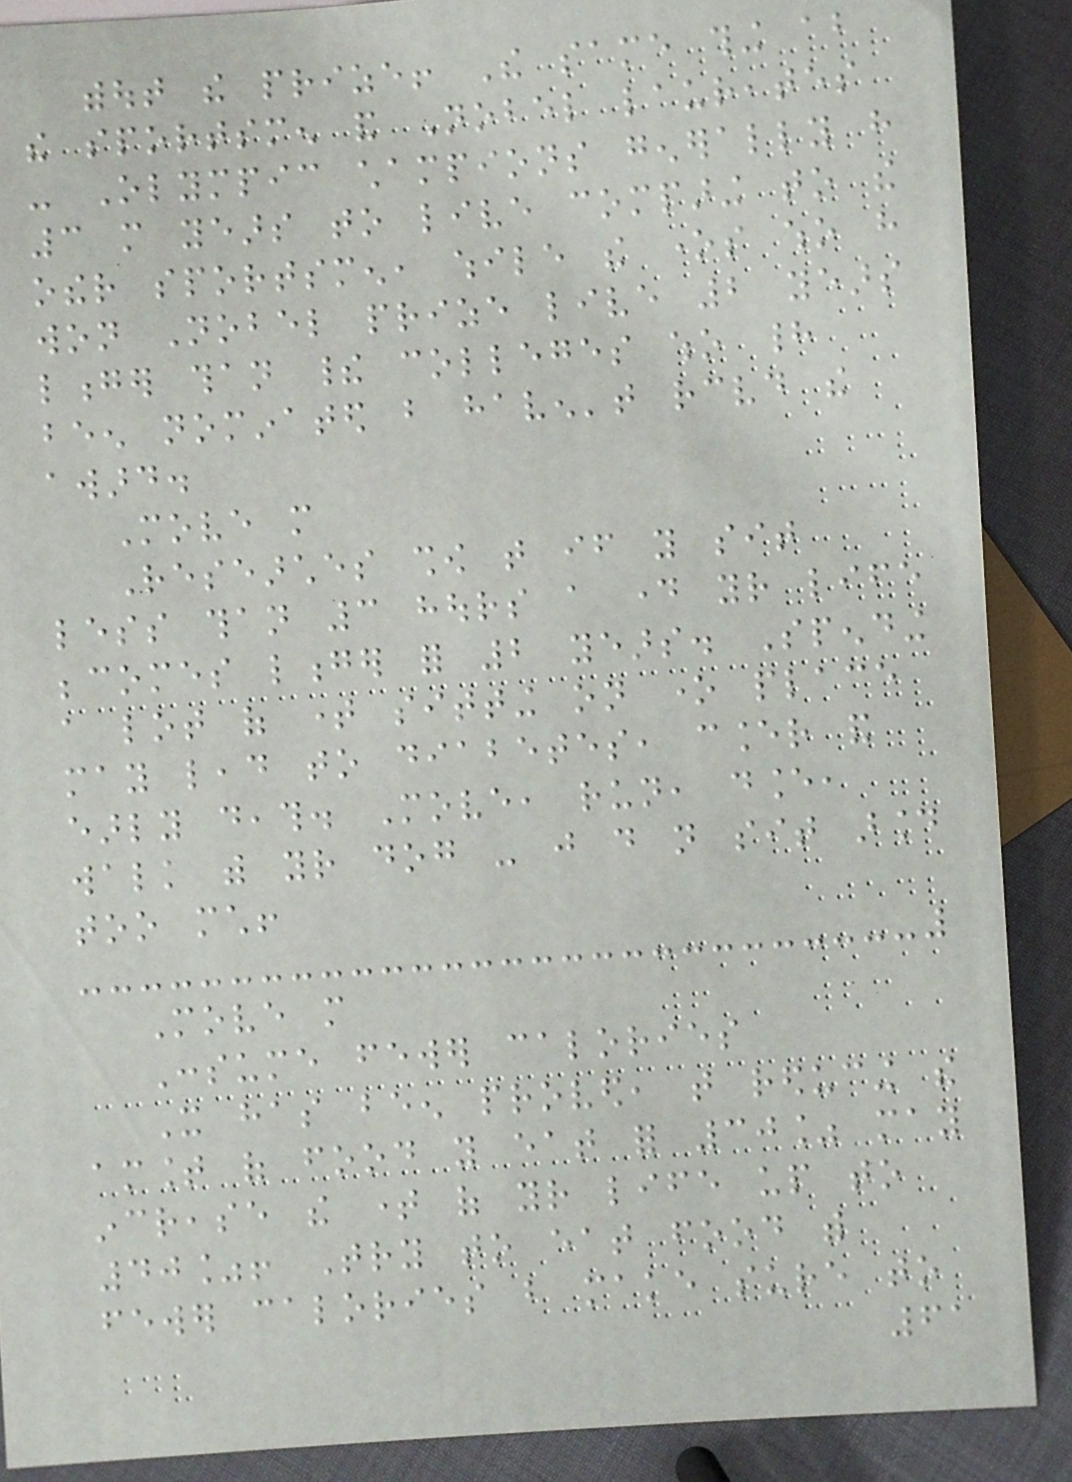without the prize! The same thing about
the sportsmen and Nobel laureates
- Olympic champions generally have
3 more years to live comparing to the
other sportsmen, while the ones who have
won Nobel prize live 2 years
longer than their colleges who had
been nominated but haven't received the
award.
Move more
Researches show that if you sit
less than 3 hours a day your life
becomes longer for 2 years. Spending
a lot of time sitting on one place
may lead to diabetes, cancer and
early death. Move, run, dance,
walk with your dog - just do not sit around
too much!
Move more
Consume fewer calories
It has been proved, that reducing the
amount of food you eat for 30% may
increase the time of your life up to
40%! Try to eat food with
fewer calories but make sure to
61
